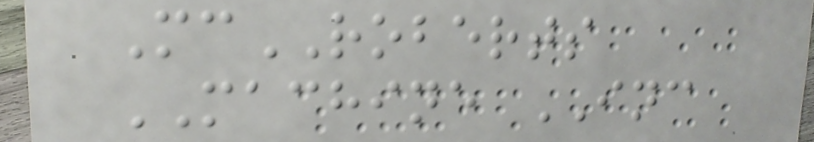McROBERTS
MACHINE INC
